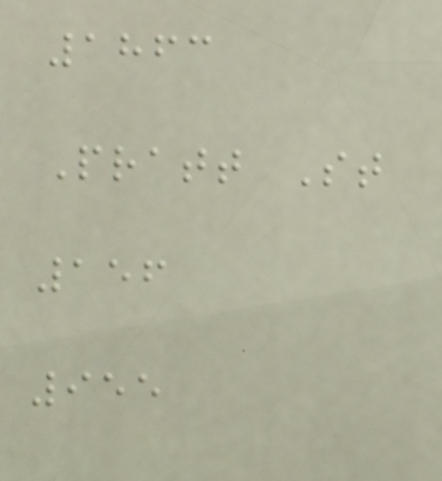1863
Pratt St
156
955
